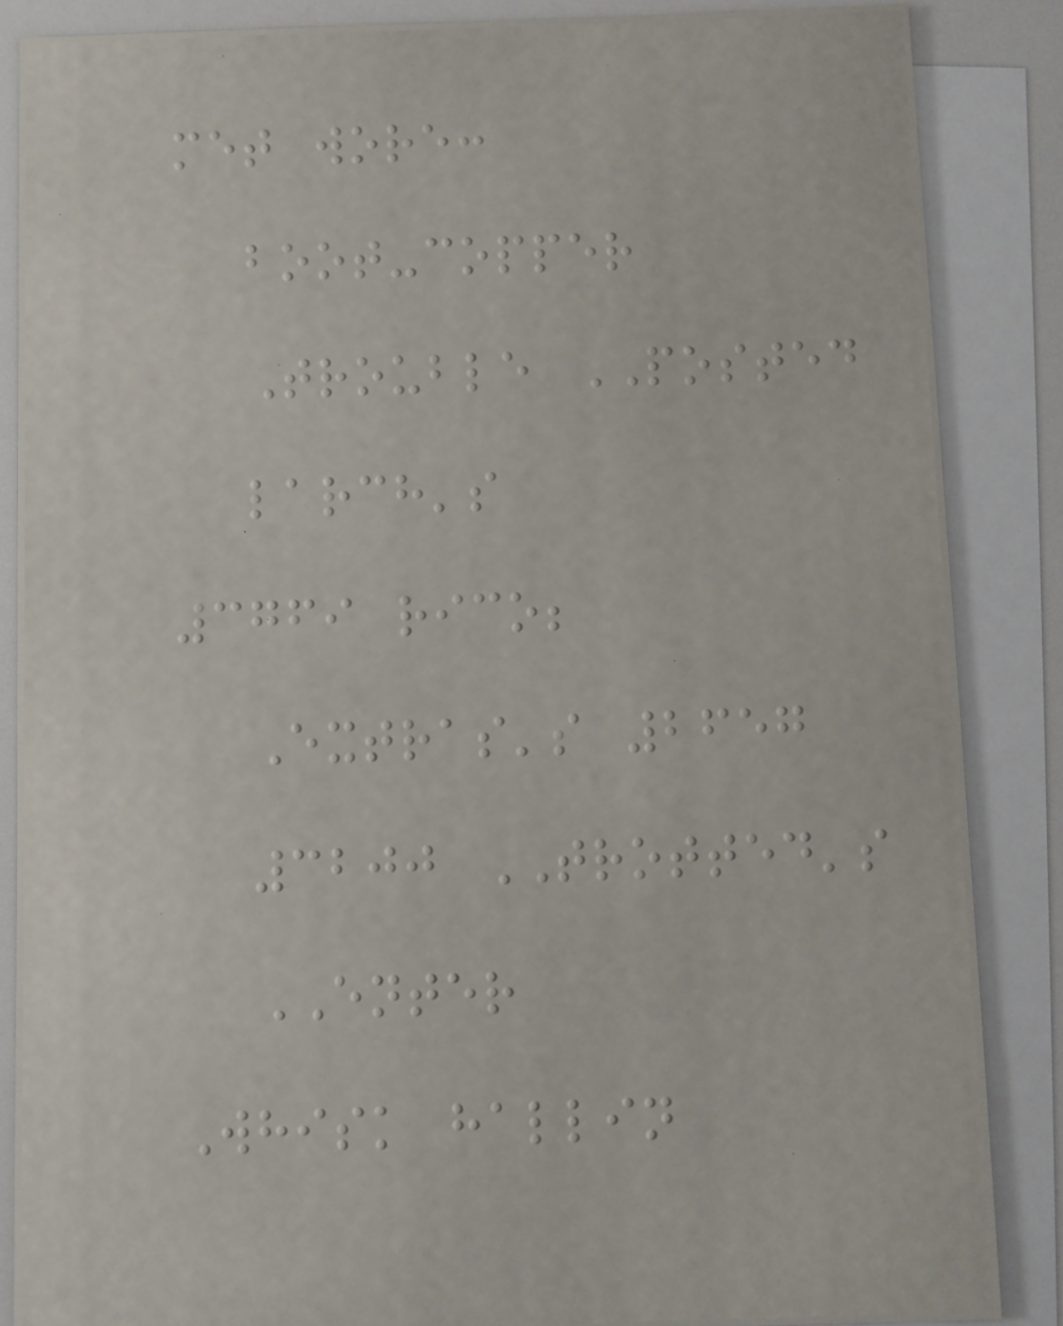met wore:
boot-copper
Trouble POSTED
larch's
3769 rico;
Extras's 2657
3200 TROTTED's
ENTER
Whisk hallin
